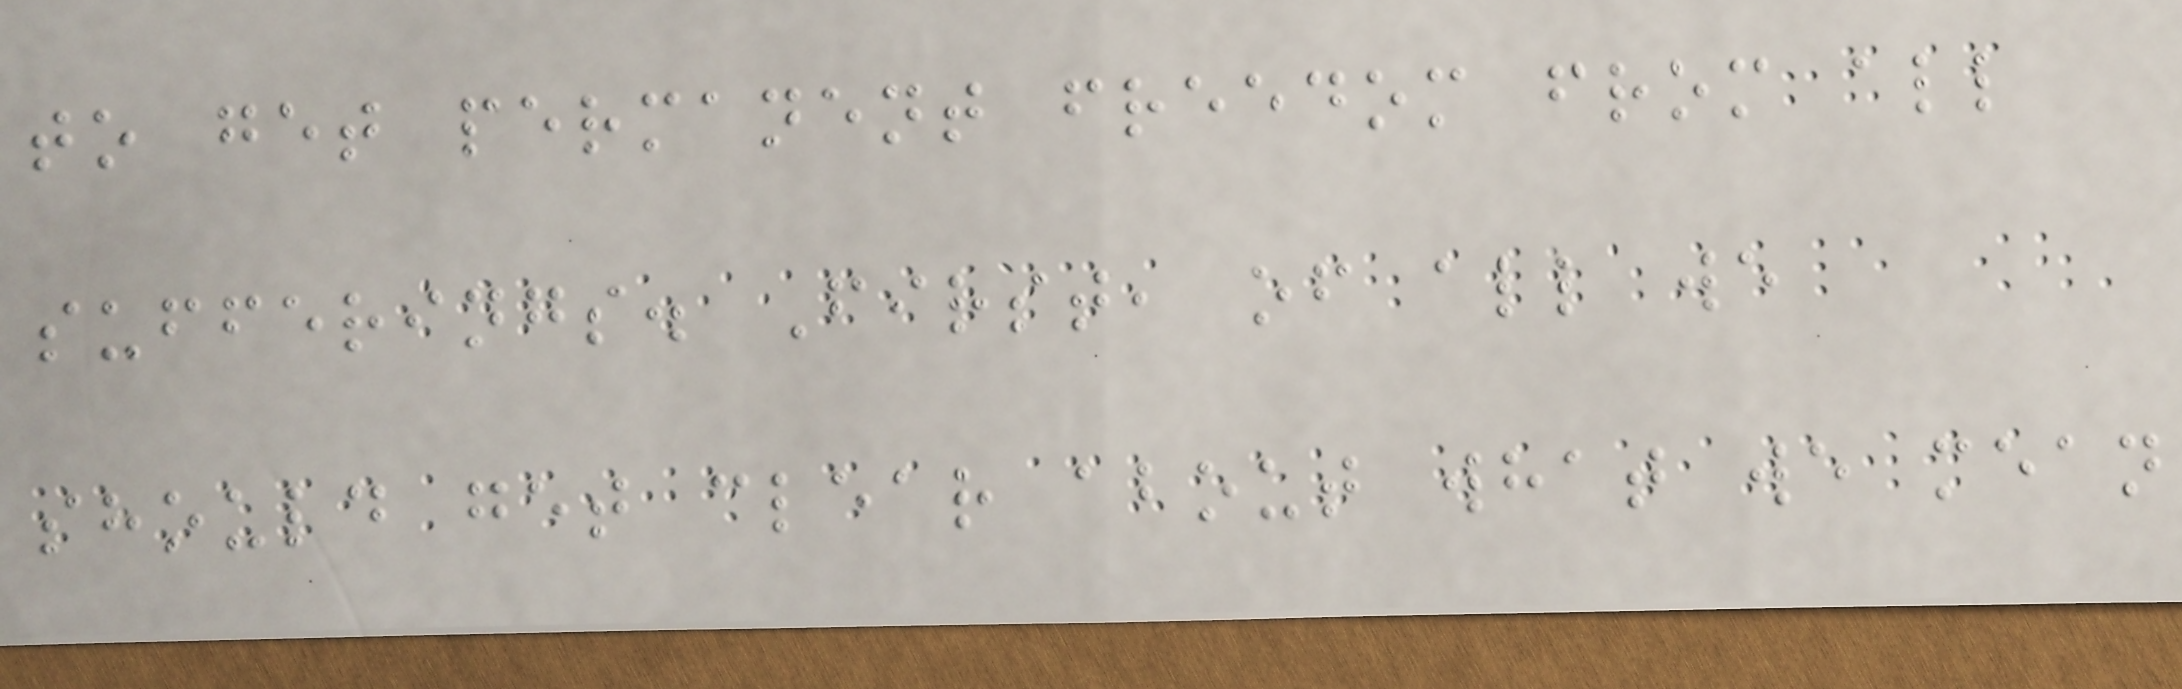to get permanent freedom from all
sufferings. First, of all we
should get clear about what we mean
